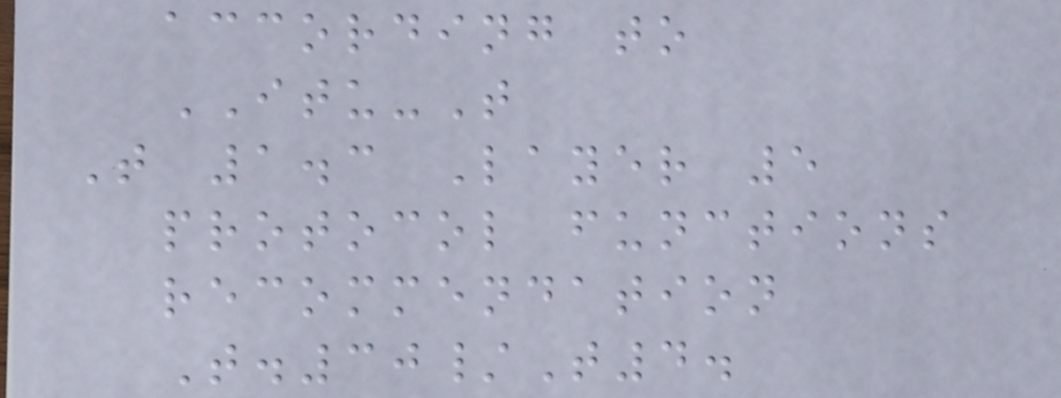according to
ITU-T
T 1.3 Layer 5
protocol functions
recommendation
T.30/T4.
